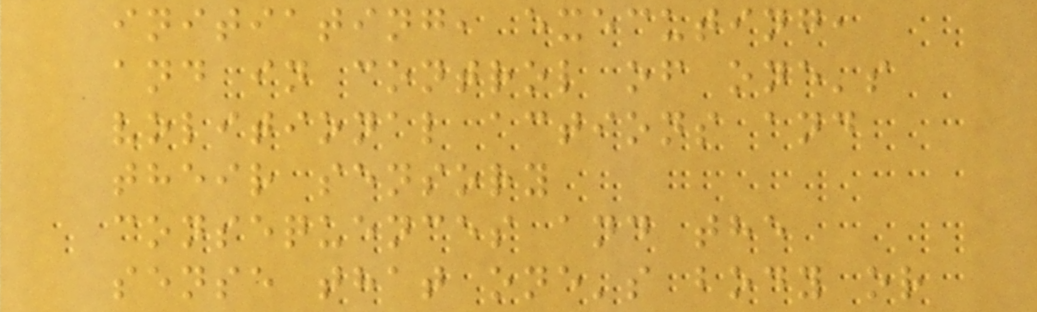initiating, executing,
and in control of one's
volitional actions and
their sensory
consequences and the
sense that one's body or
